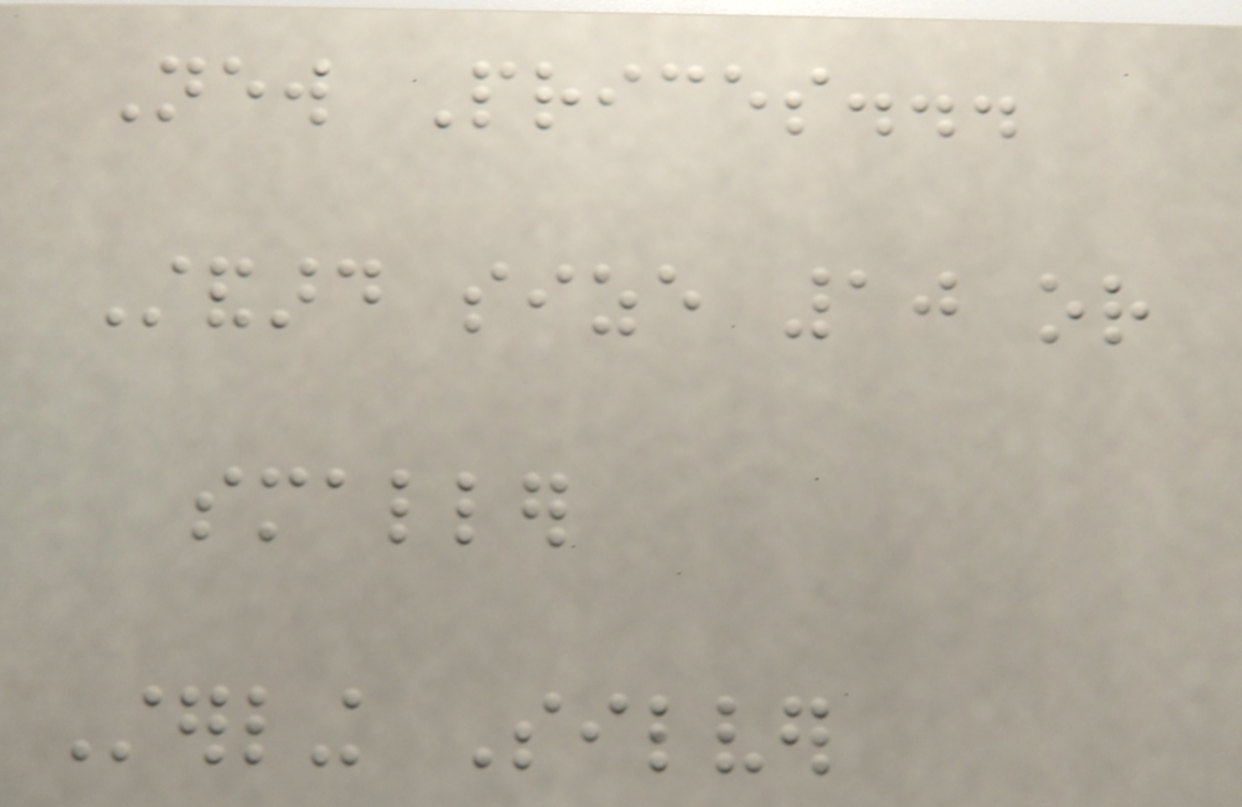New Prices...
Standard size 10 or
smaller
Sterling Silver
